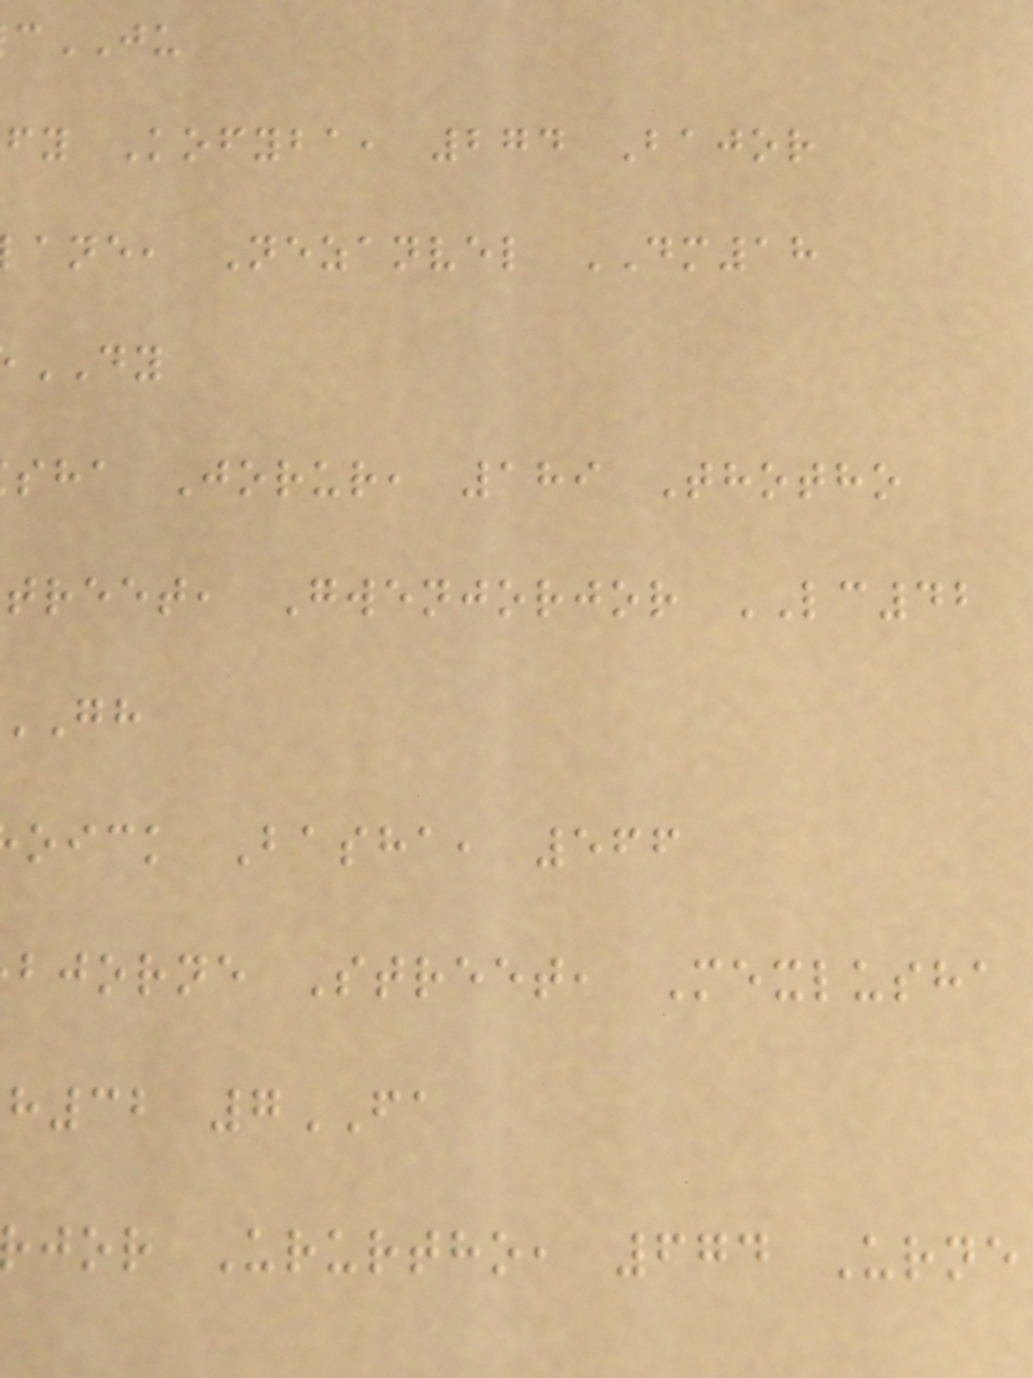JU
fy Kofyba, 274 Bajor
ane, Nezanvel DM18
DY
sha Jorur, 189 Thotho
treet, Gwenjorjor LC42
oick Basha, 566
bjorne Street, Mexlusha
h32 7FA
jor Ururtho, 674 Urne
